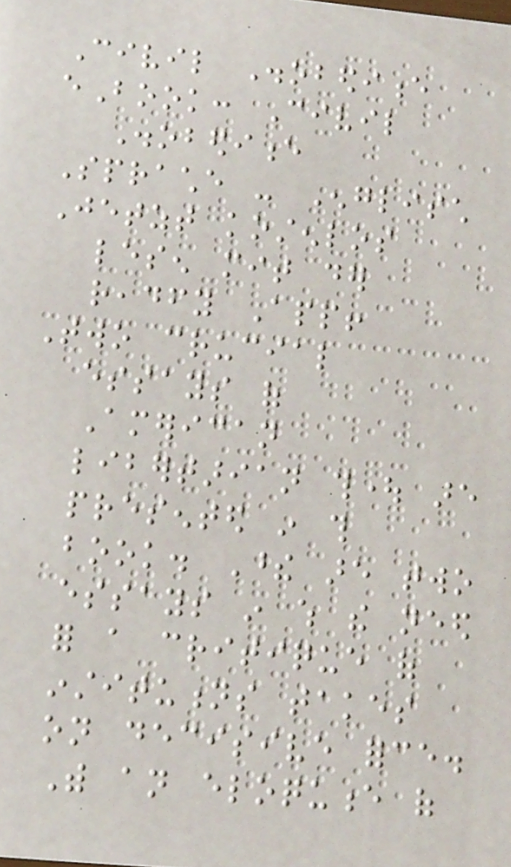Civil Disobedience
eBook: Civil
Disobedience
Sprache - Englisch
Jetzt kostenlos
lesen mit der
readfy App!
Two crucial
essays of
American
libertarian thought are
presented in this
book. These are two
essays in which the need
for a critique of
institutions takes
on decisive force.
With an eloquence of
